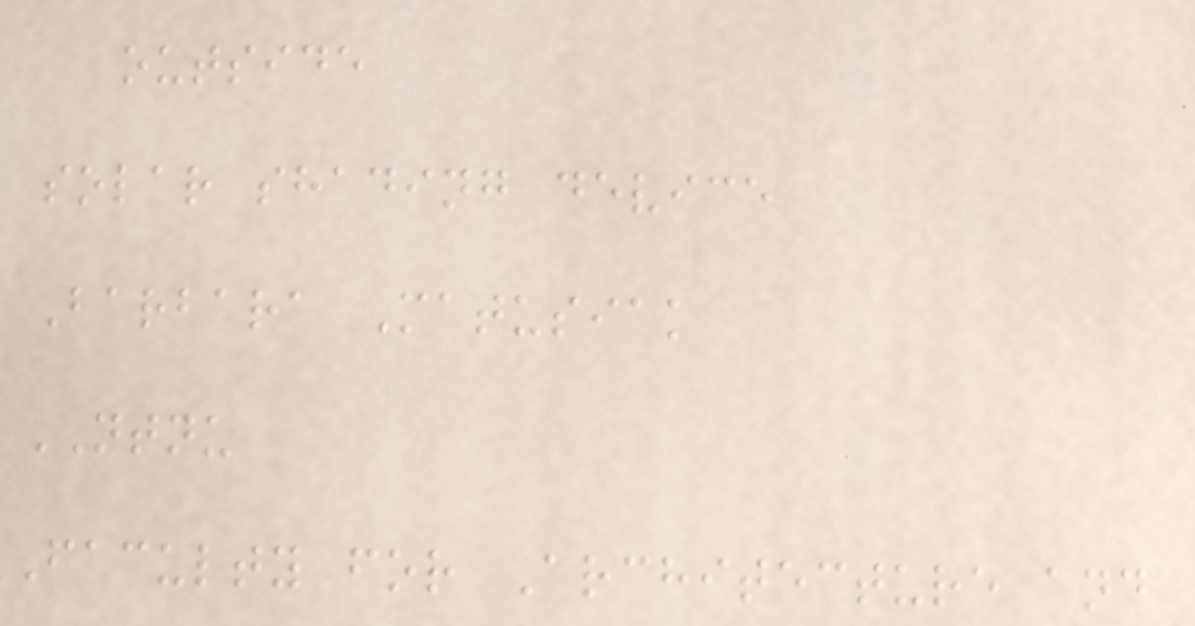outside
solar shading device
Barbara Matusiak
NTNU
Faculty for Architecture and
